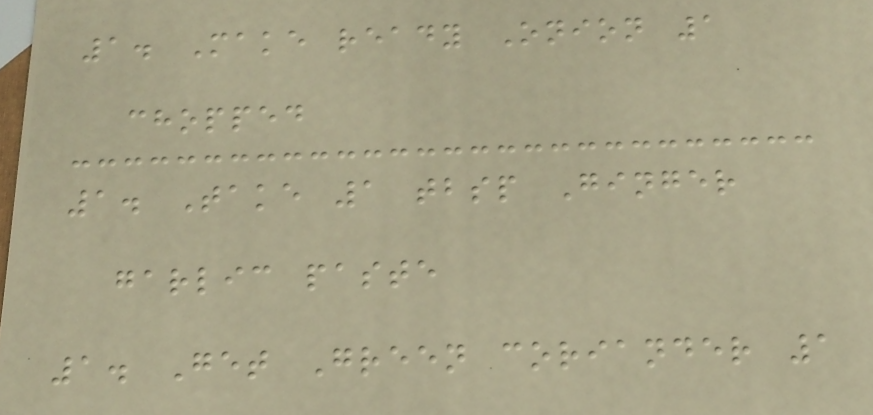1. Make ready Onion 1
chopped
1. Take 1 tbsp Ginger
garlic paste
1. Get Green coriander 1
